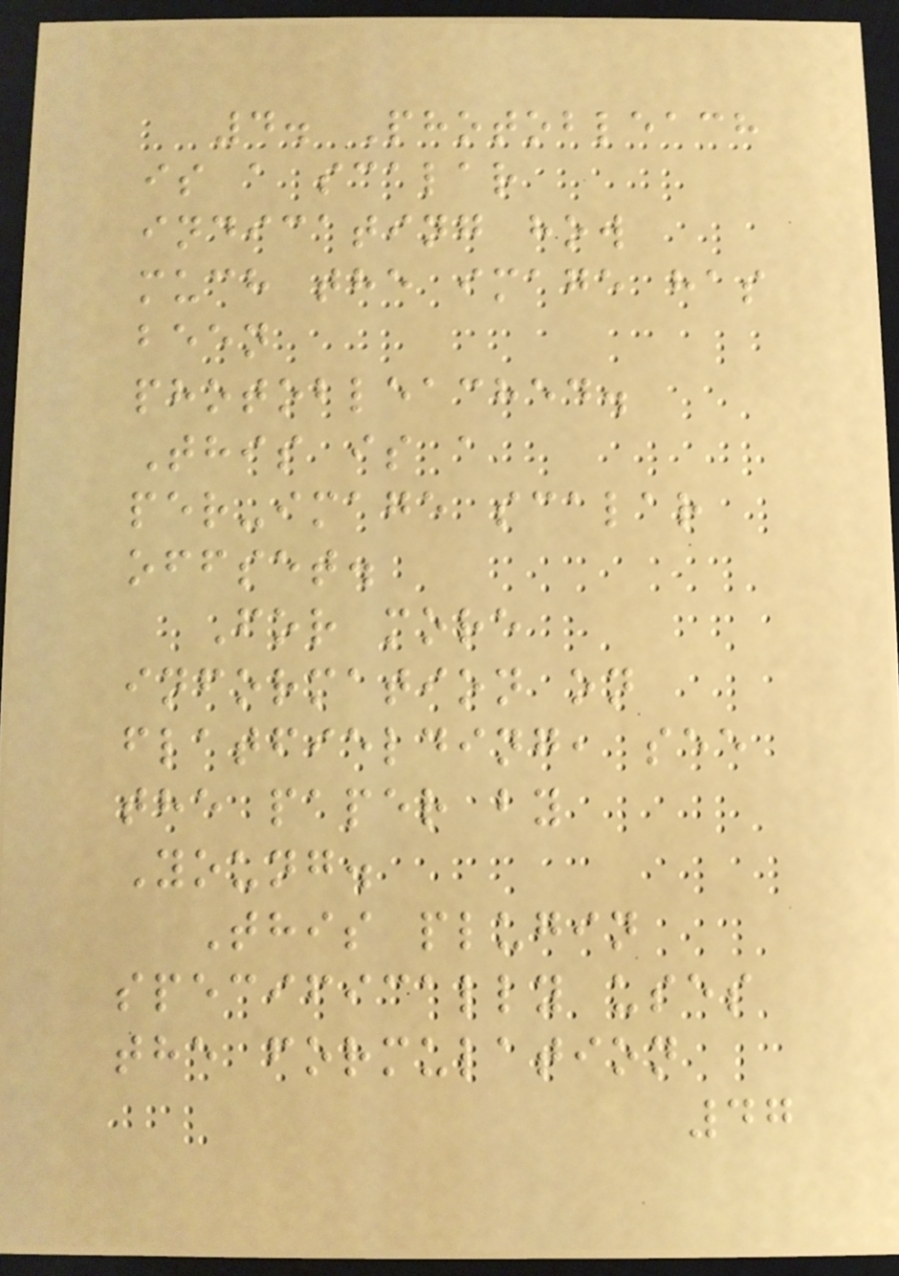4. Photobleach
is a scalar
indicating how
much the image has
been
photobleached.
This is a
per-image scalar
offset.
For more
information on
flatfielding, see
the paper by
Young.
This plugin
specifically uses
the formulation
47
